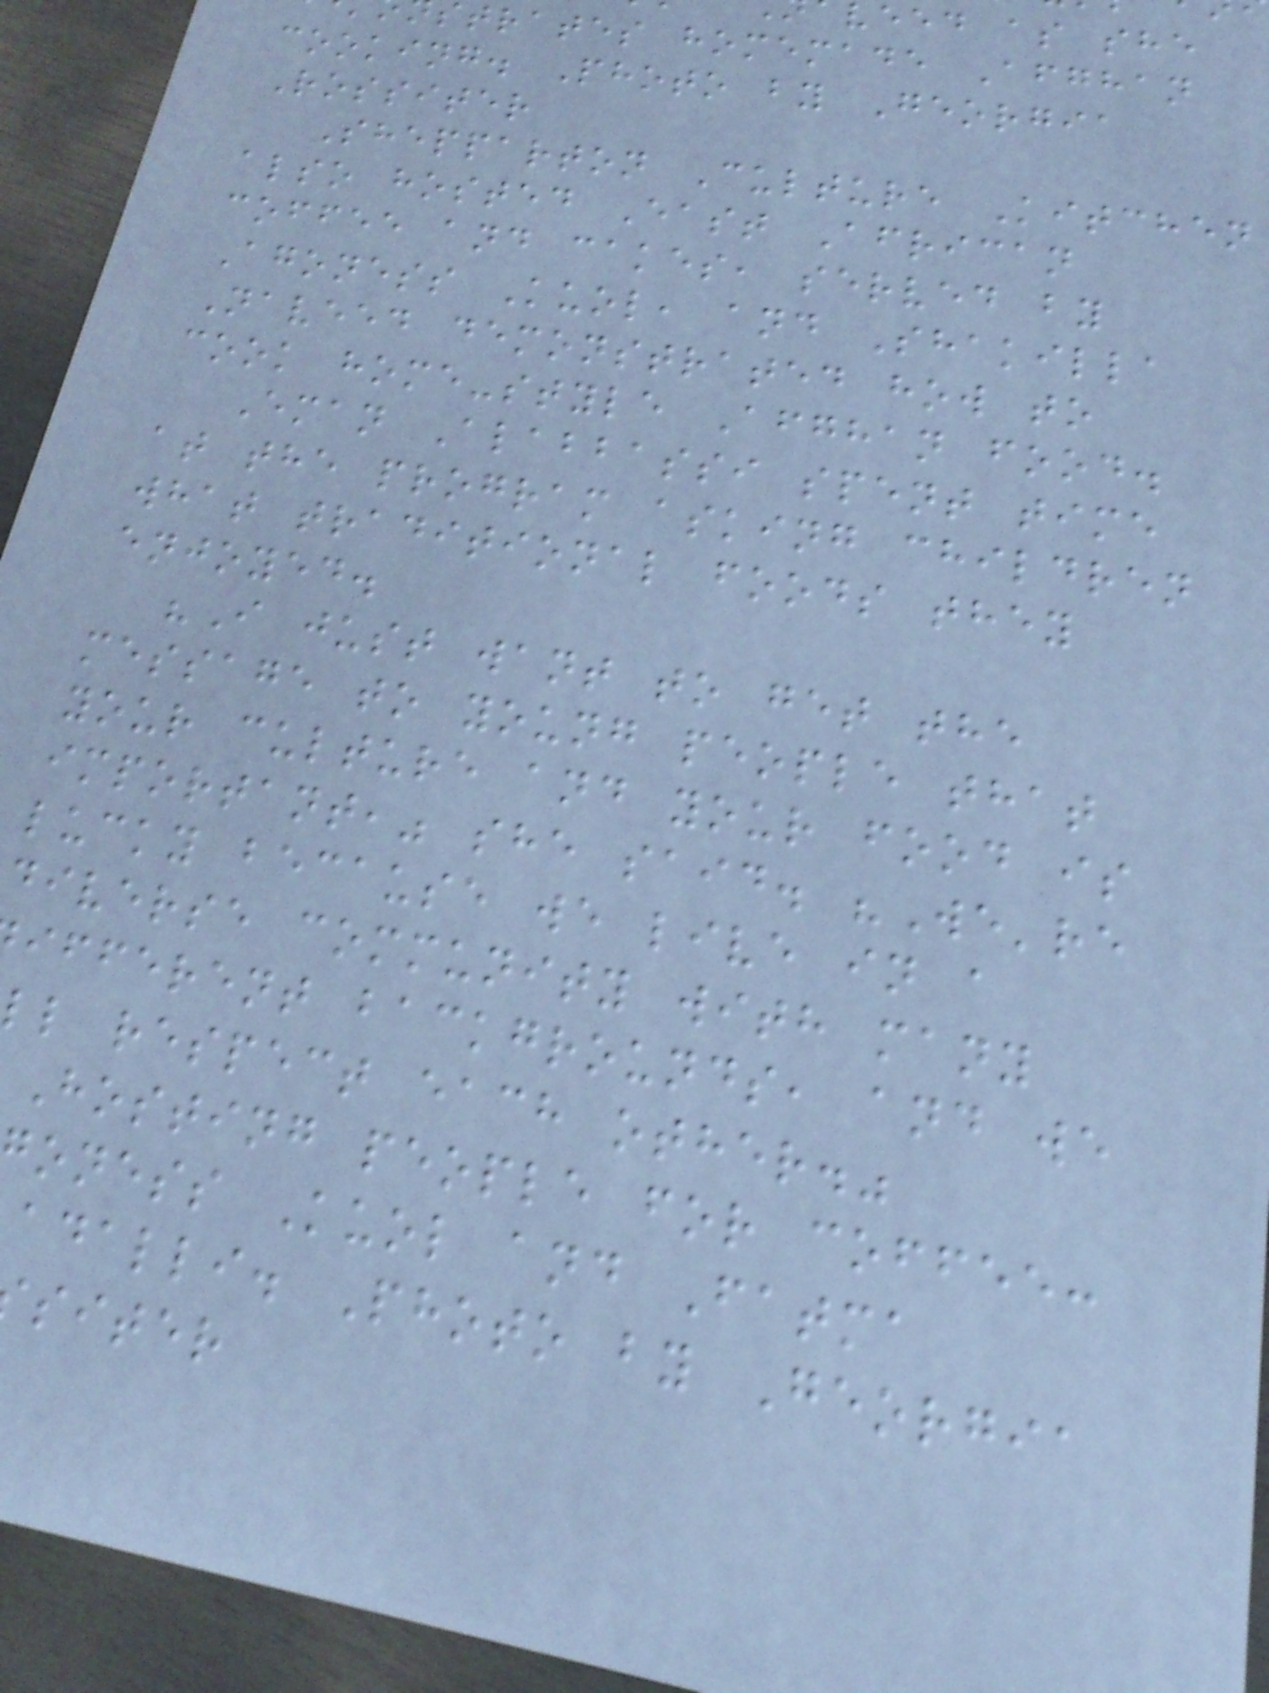veed as she
trates homemade Afghan
cooking. Photo by Georgia
Rossiter
Shepparton Culture Kitchen
also hosted East African
coffee and cakes, served by
Agoness Kuol, and Shakilla
Naveed demonstrated how to
cook home-style Afghan food.
Eman Alabbassi spent time
at the program asking children
what traditional foods they
enjoyed.
"I just want to get the
message to young people that
your culture and your food is
important," she said. "We're
lucky because we live in a
diverse community with many
ifferent backgrounds, and we
ll respect each other."
Hosting people for coffee:
oness Kuol and Fatma
adalli. Photo by Georgia
siter
